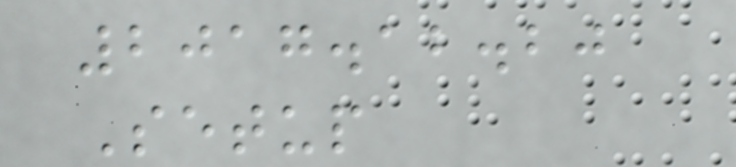2017.12.20
Setup
